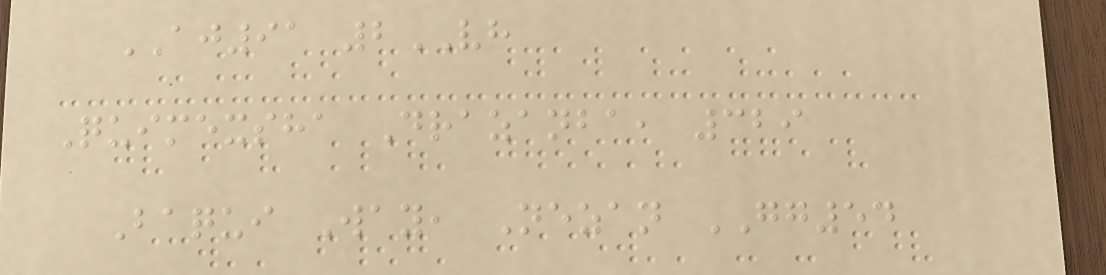AJ91 2VH
Quimexsha Drazanba, 329
Baqui Way, Nezan GG54
